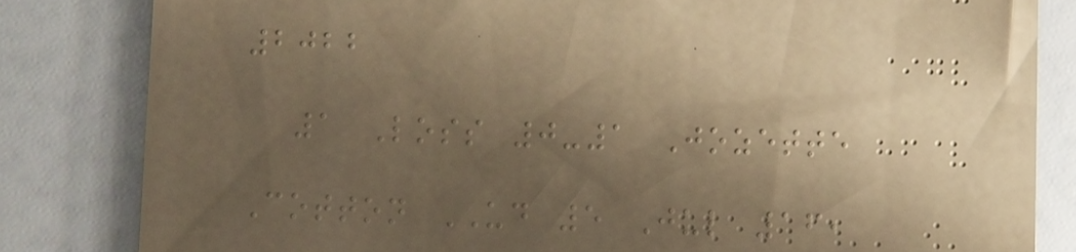2022
1 Loss 0-1 Jozette
Cotton UD 5 Jul 16,
